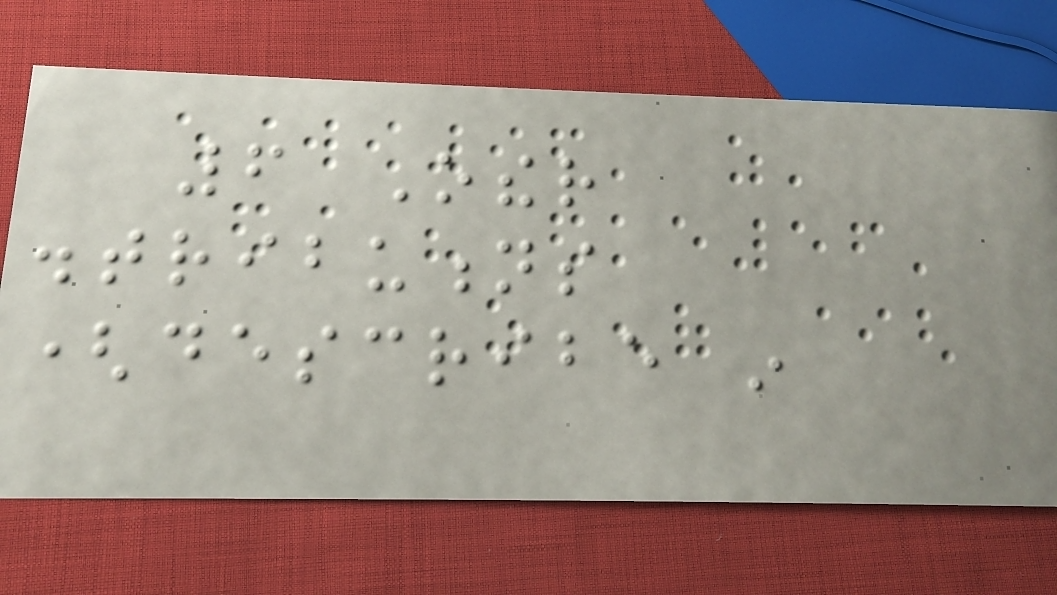6 Other
distributions
(describe in
